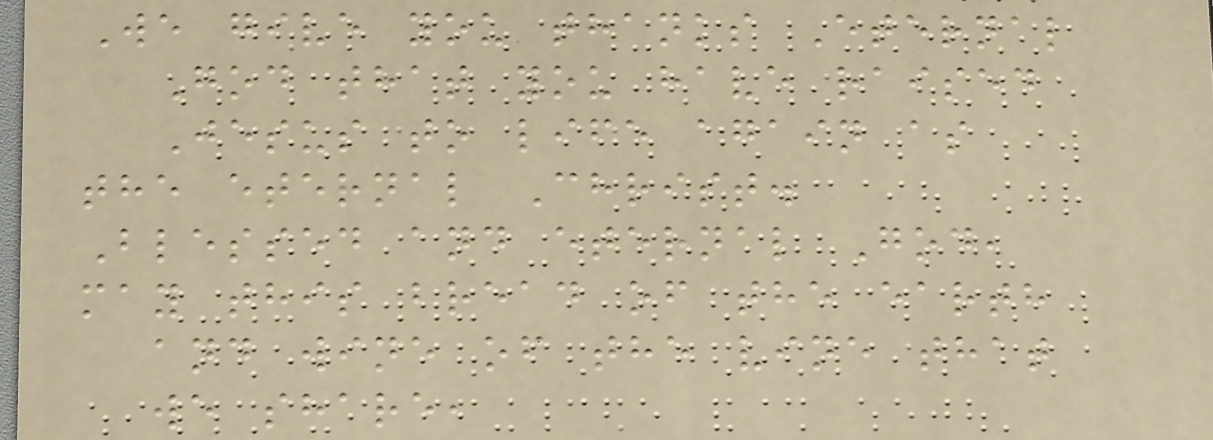We give you thanks Eternal
God that you have raised
Jesus to life again as
the eternal Christ.
Blessed and eternal God,
may this bread of the earth
and wine of the vine that
we share,
